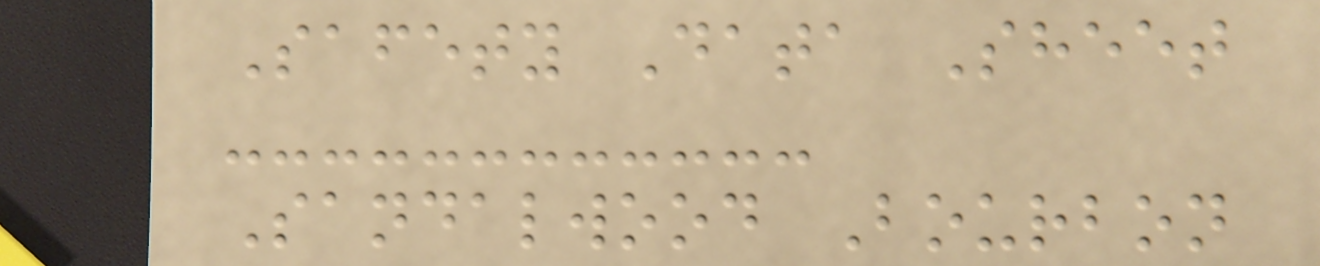Safety Data Sheet
Sandalwood Bourbon
